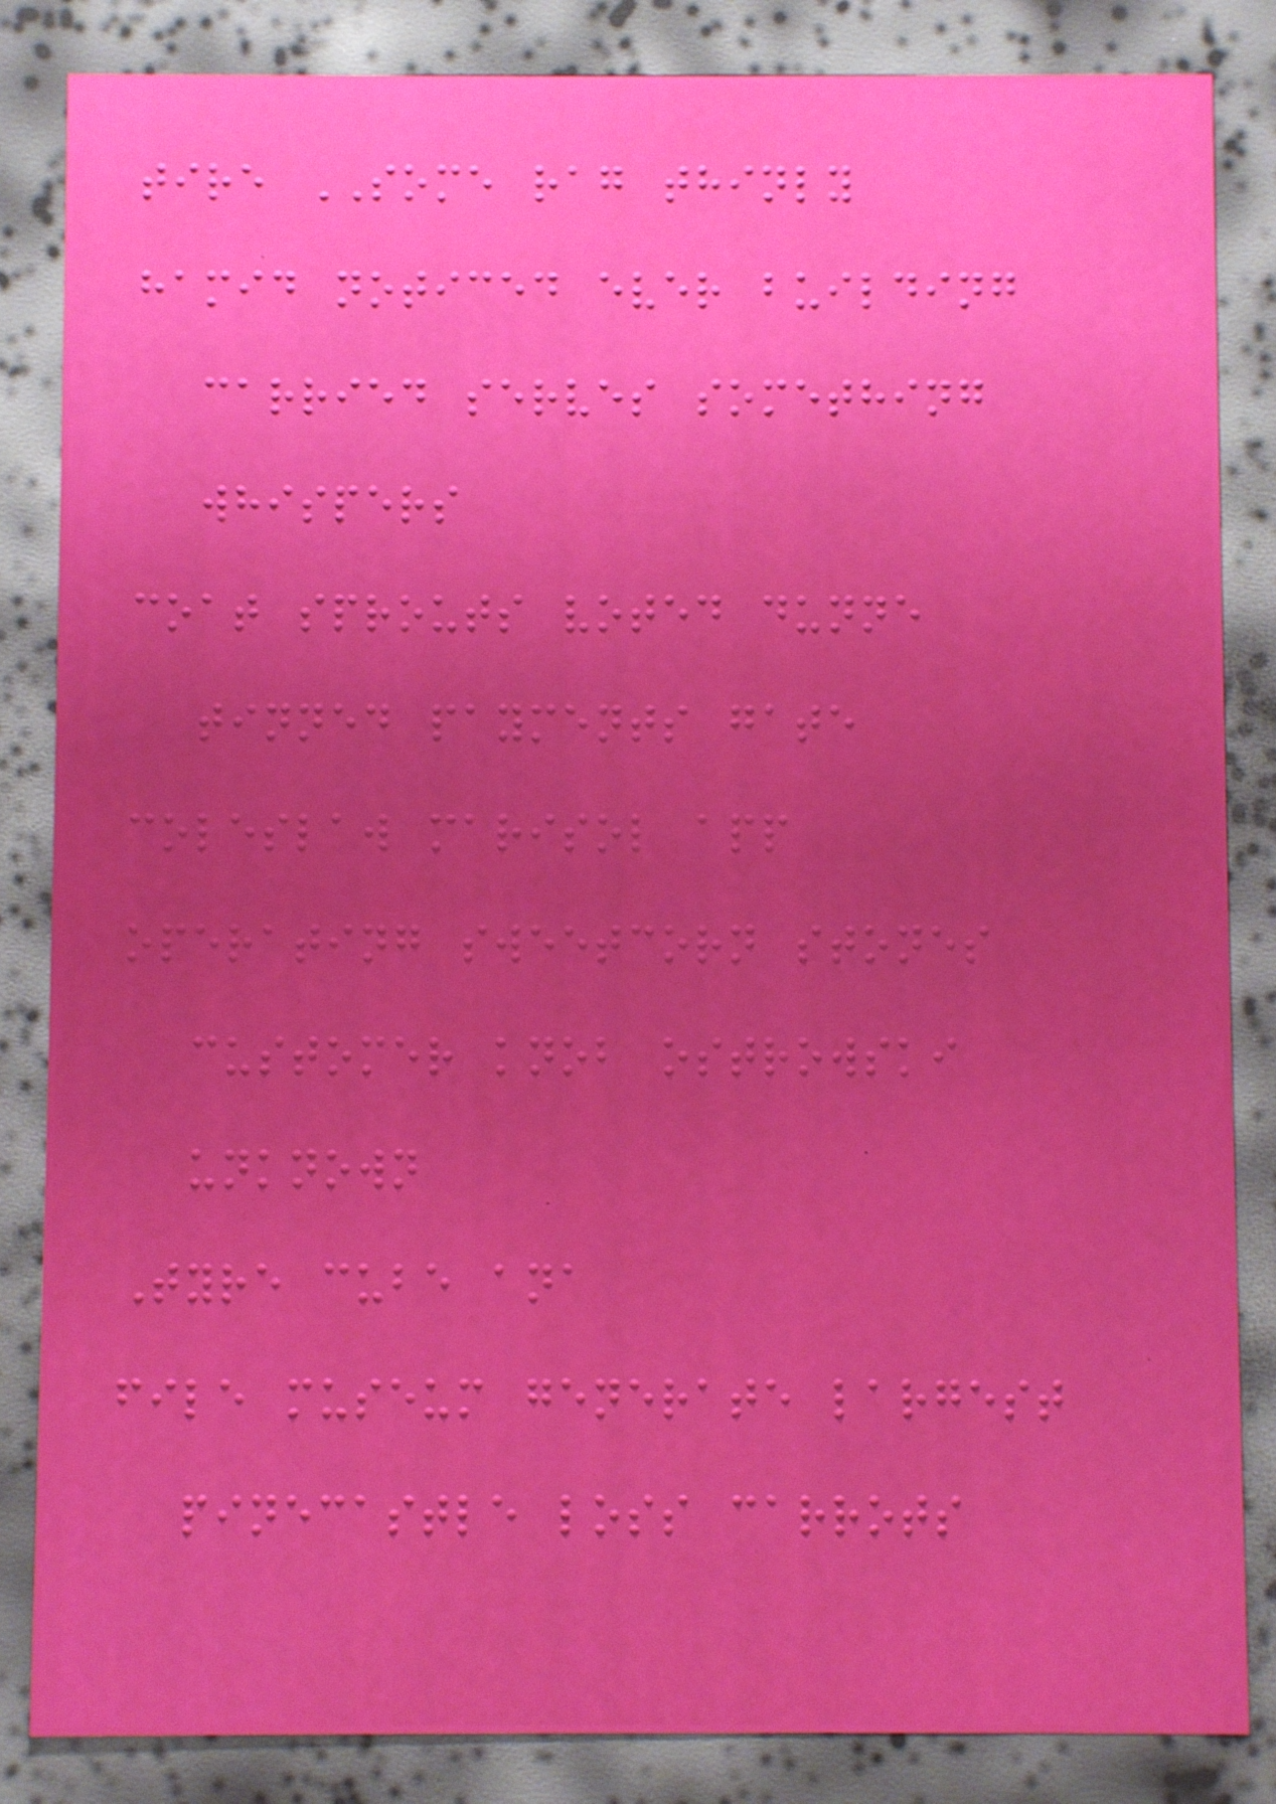tire SOME rag thinly
hamid noticed ever building
carried serves something
whispers
coat sprouts voted dunne
tinned payments gate
coleslaw marisol app
operating sweetcorn stones
customer knob ostrowski
unknown
Tyre cube ana
file museum generate largest
pinecastle loss carrots
